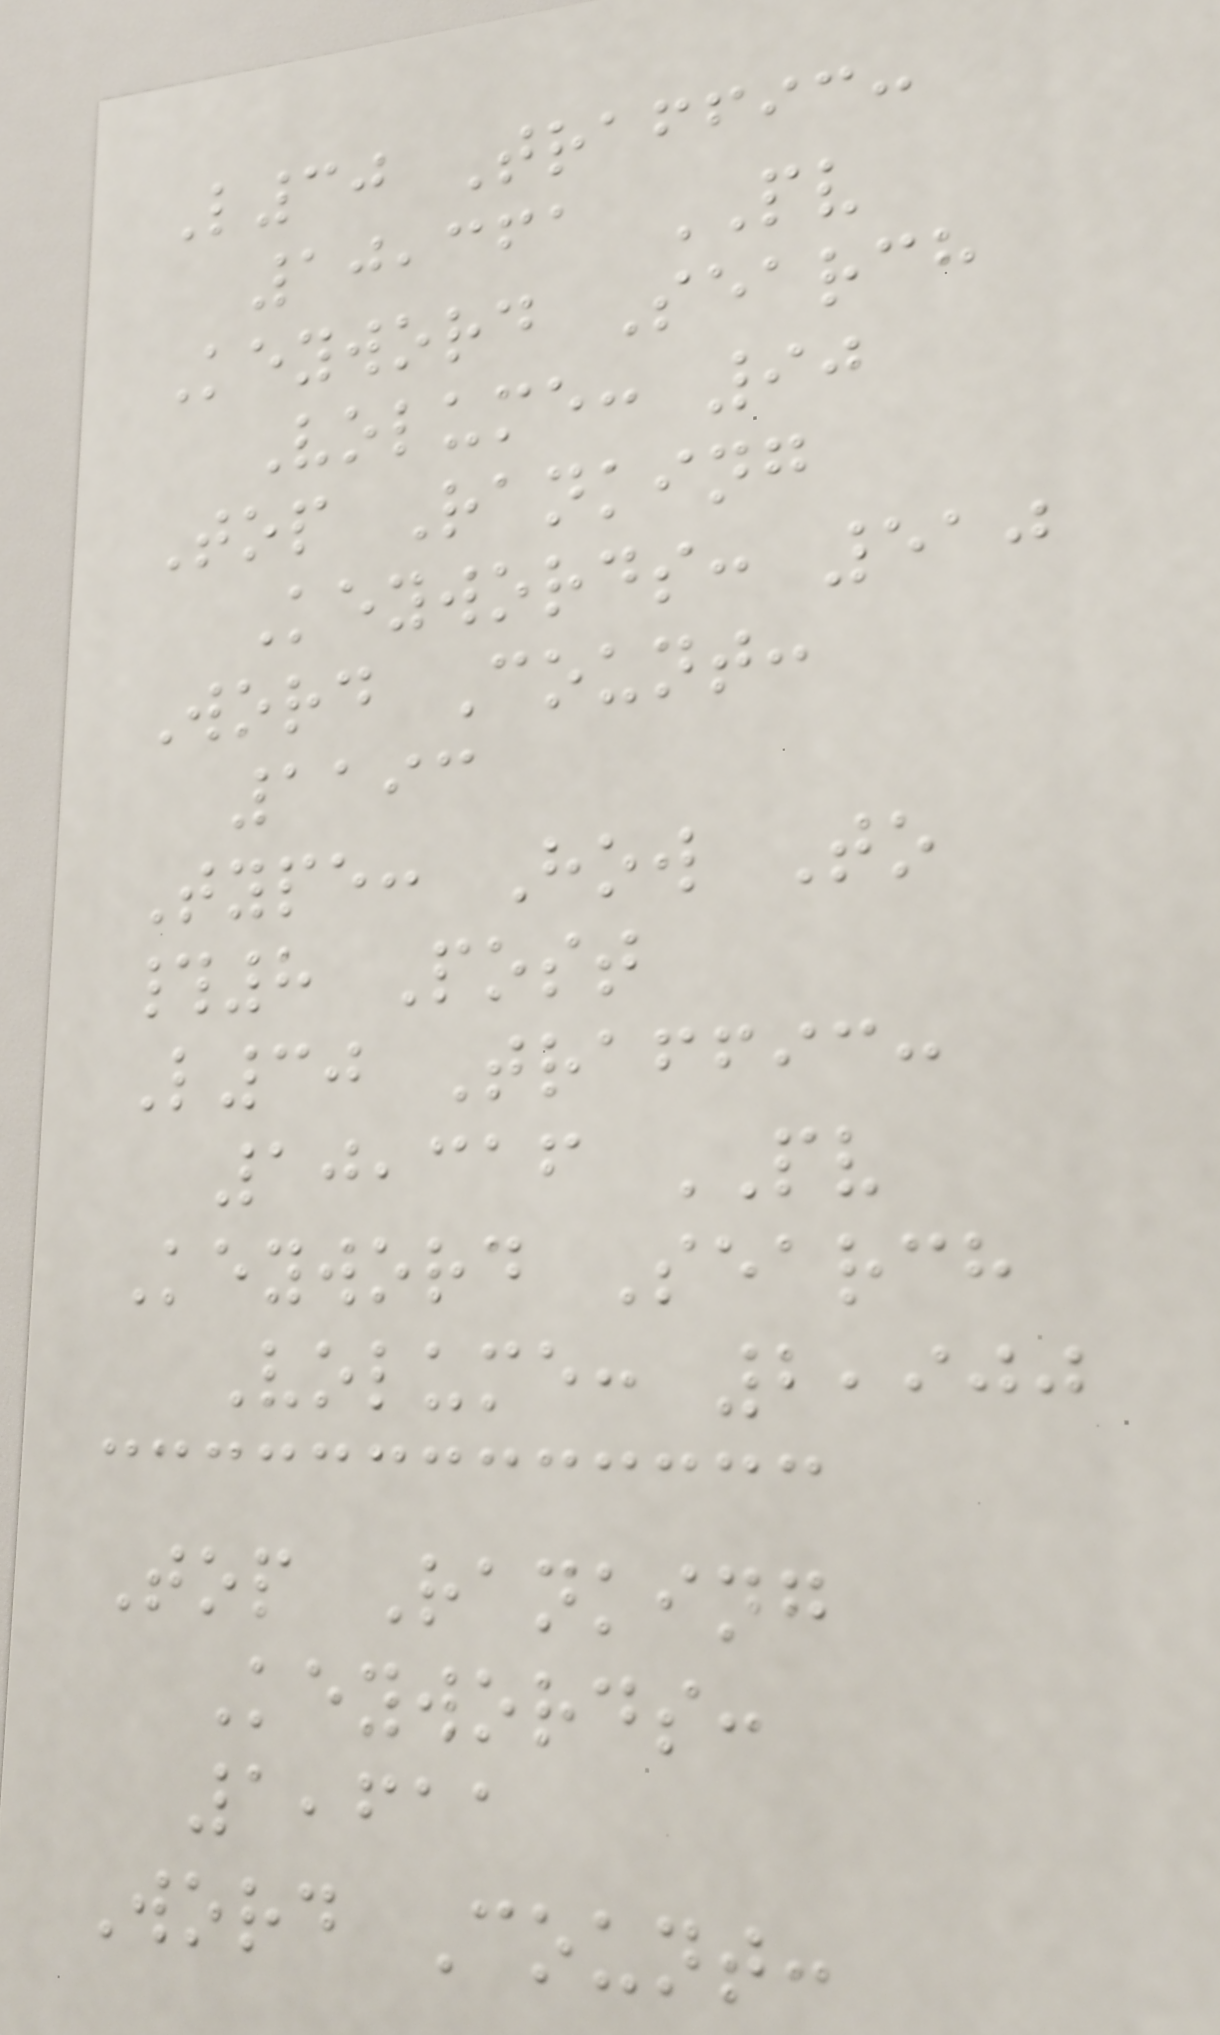L30 Traffic:
10,361 PV
Keyword Search
Volume: 90
Top Ranking
Keywords: 510
Word Count:
1193
Type: How To
#8 Post
L30 Traffic:
10,316 PV
Keyword Search
Volume: 2,900
Top Ranking
Keywords:
1,611
Word Count:
